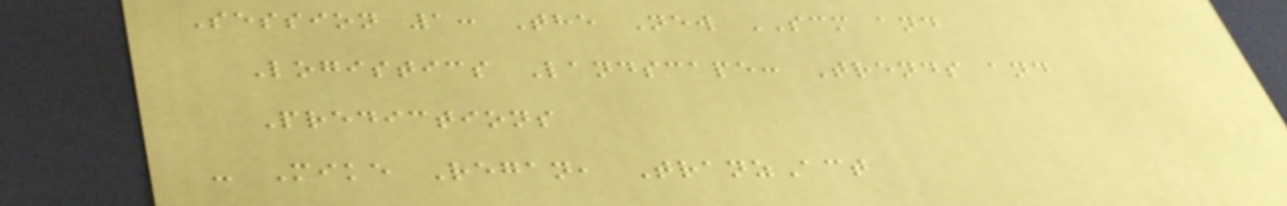Session 1: The New SCM and
Logistics Landscape: Trends and
Predictions
- Mike Regan, TranzAct
